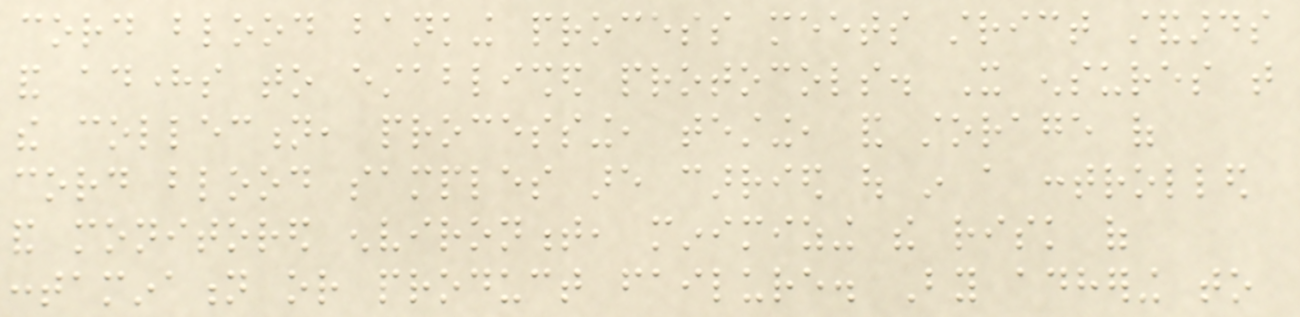cord blood banking process meets strict standards
and adheres to established protocols. It ensures that
the collection, processing, testing, and storage of
cord blood samples are carried out in a controlled
and monitored environment, minimizing the risk of
contamination or product failure. By adhering to
